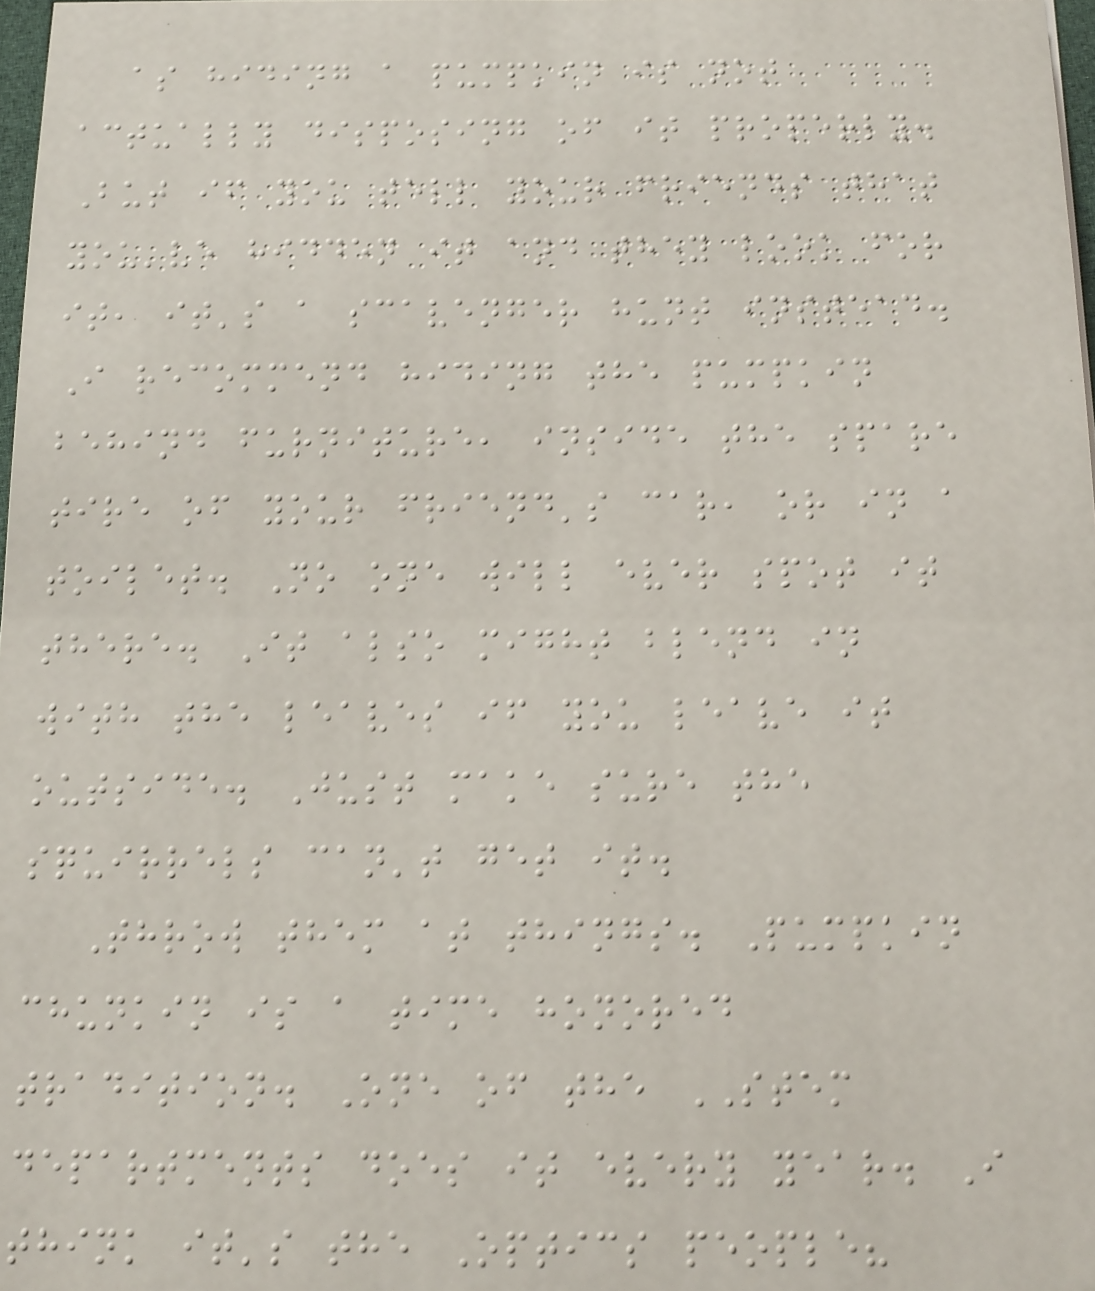as hiding a pumpkin is not
actually disposing of it properly.
But if you tell your friends that
you've hidden it and they look for
it, it's a scavenger hunt instead.
I recommend hiding the pumpkin
behind furniture, inside the spare
tire of your friend's car, or in a
toilet. No one will ever spot it
there. It also might blend in
with the leaves if you leave it
outside. Just make sure the
squirrels can't get it.
Throw them at things. Pumpkin
chunkin is a time honored
tradition. One of the STEM
departments does it every year. I
think it's the Optics people?
